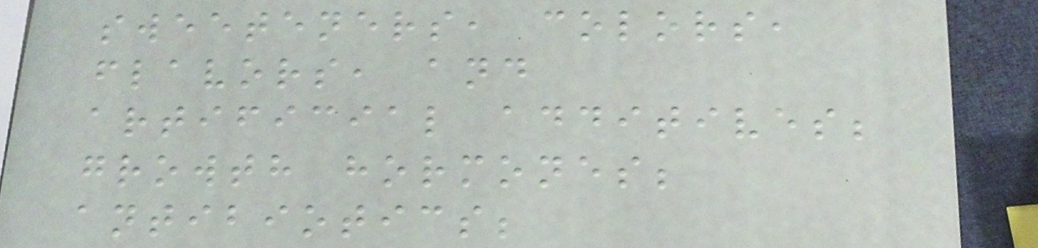sweeteners, colors,
flavors, and
artificial additives;
growth hormones;
antibiotics;
